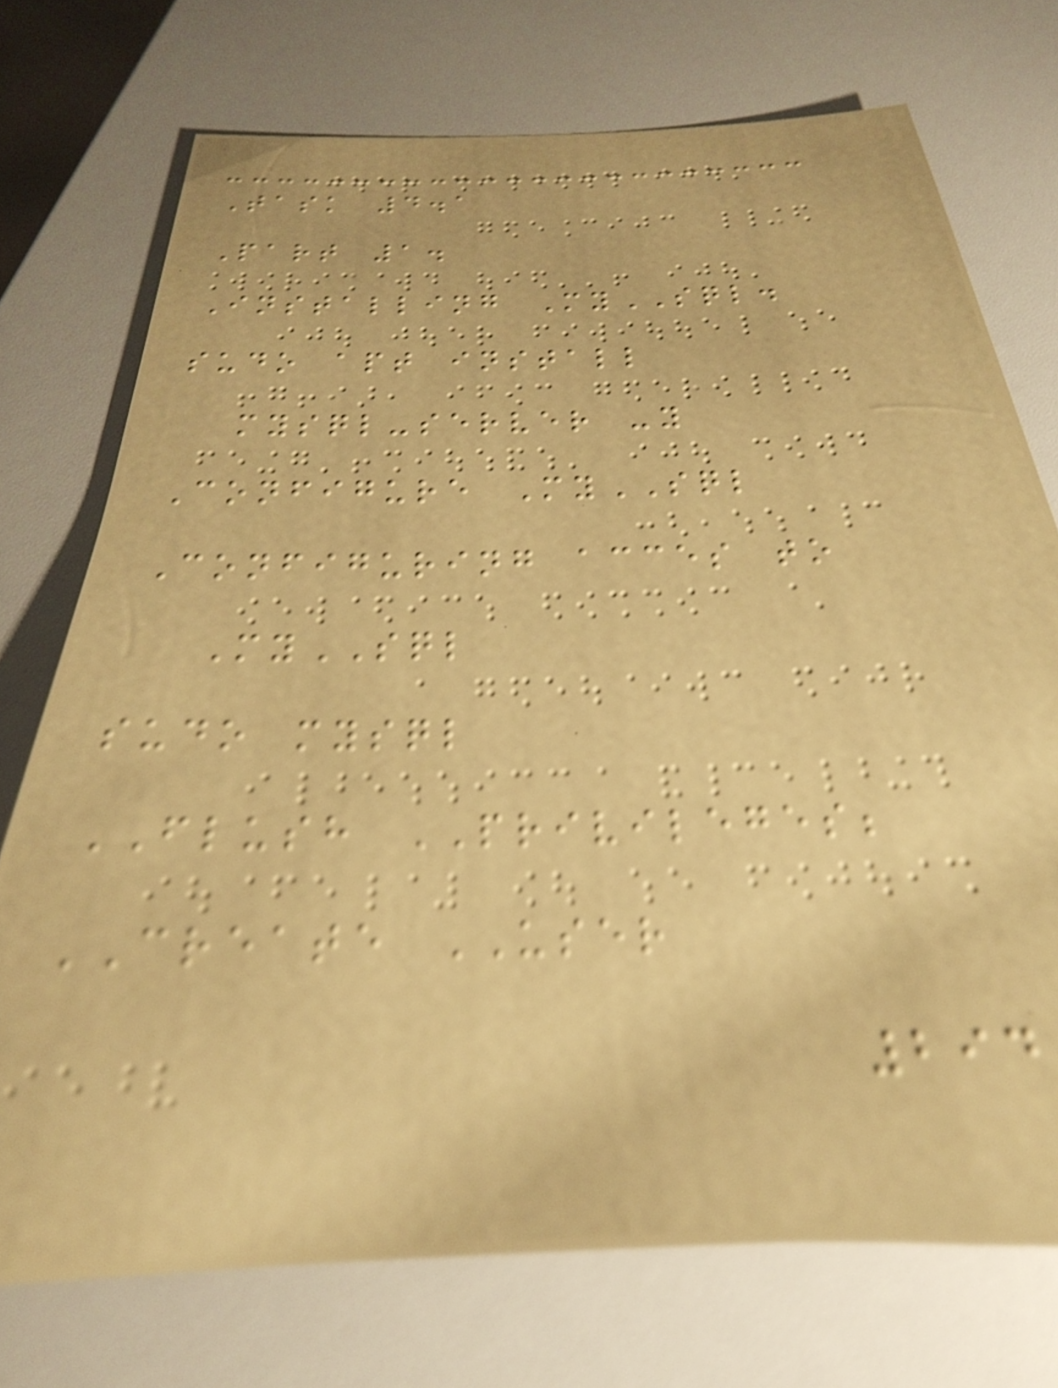Task 4.1
Part 1.
Installing MySQL.
sudo apt install
mysql-server -y
Configure MySQL
Configuring acces to
MySQL
sudo mysql
FLUSH PRIVILEGES;
CREATE USER
294
